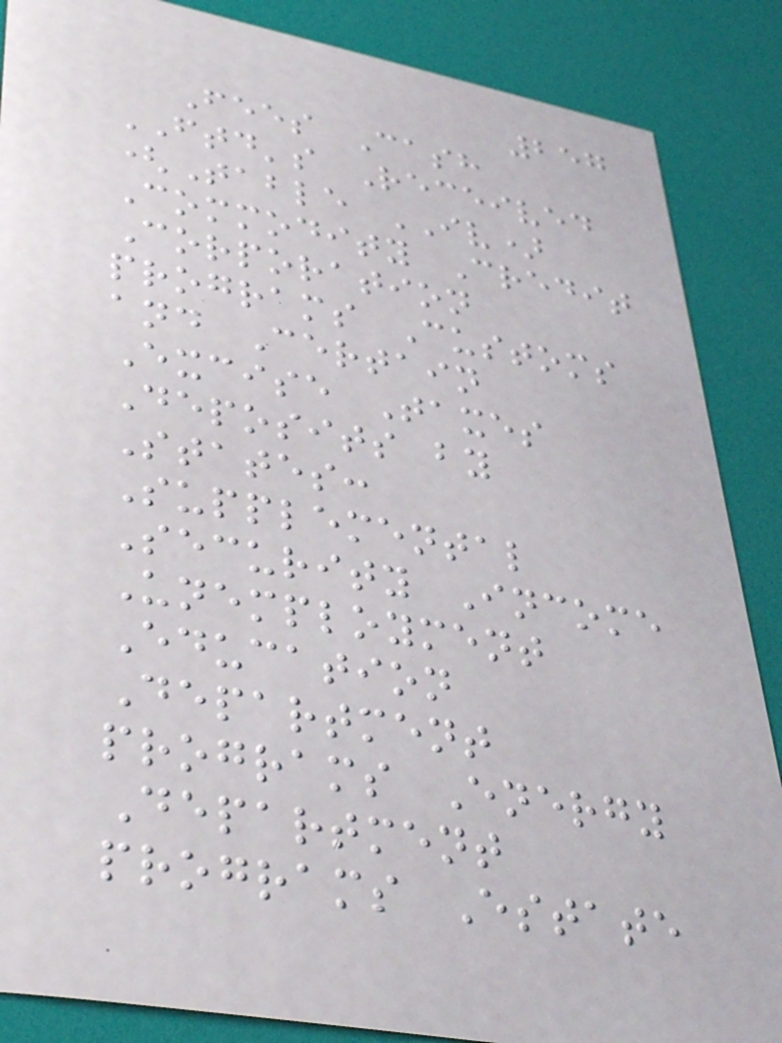257
Fees Cash
FTD's Received
(Table IV)
Commodity Credit
Corporation
programs Customs
and Certain
Excise Taxes
Deposits by
States:
Supplemental
Security Income
Unemployment
Education
Department
programs Energy
Department
programs Estate
